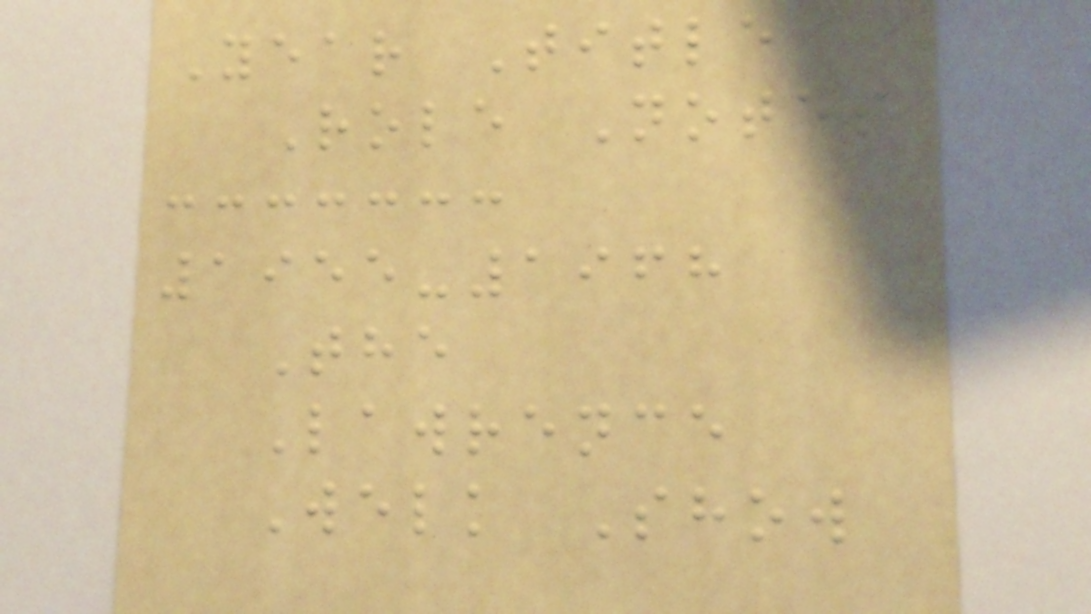Year Title
Role Notes
1955-1968
The
Lawrence
Welk Show
